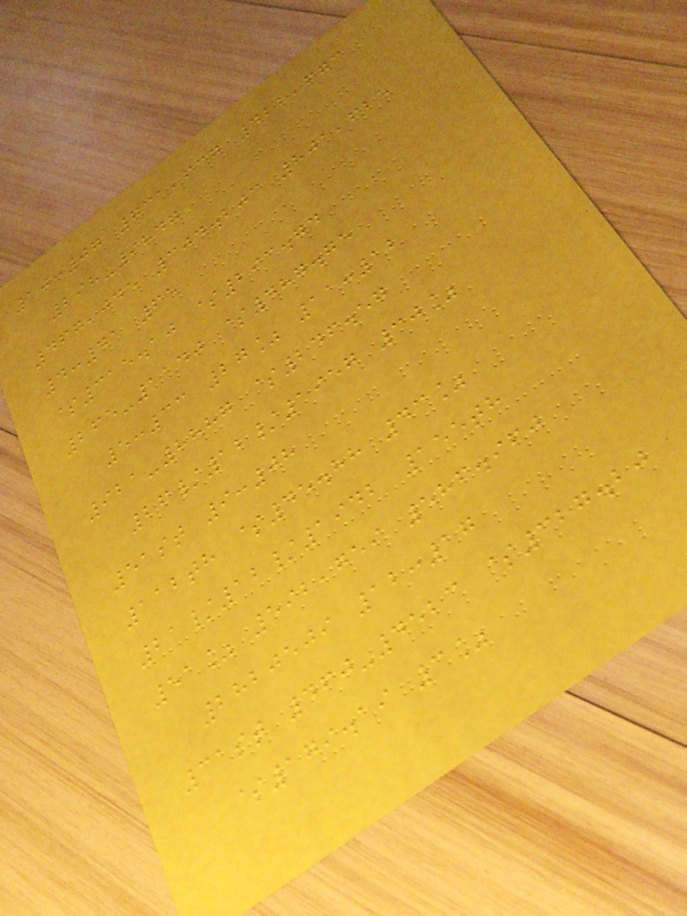10:07 731,637 422,673
298-9847
467,045 304.203 801,625
4:41 65
$315.10 $293.74
265-1140 $487.75
5:33 27% 11:12
921-8887 $246.57
26/12/1957 30%
51st 9:08
112th $45.88 43%
21/12/1942 155th
51% 592,759 586.960
2820509 12:17
31st 460-4523 $327.20
$179.19 3%
